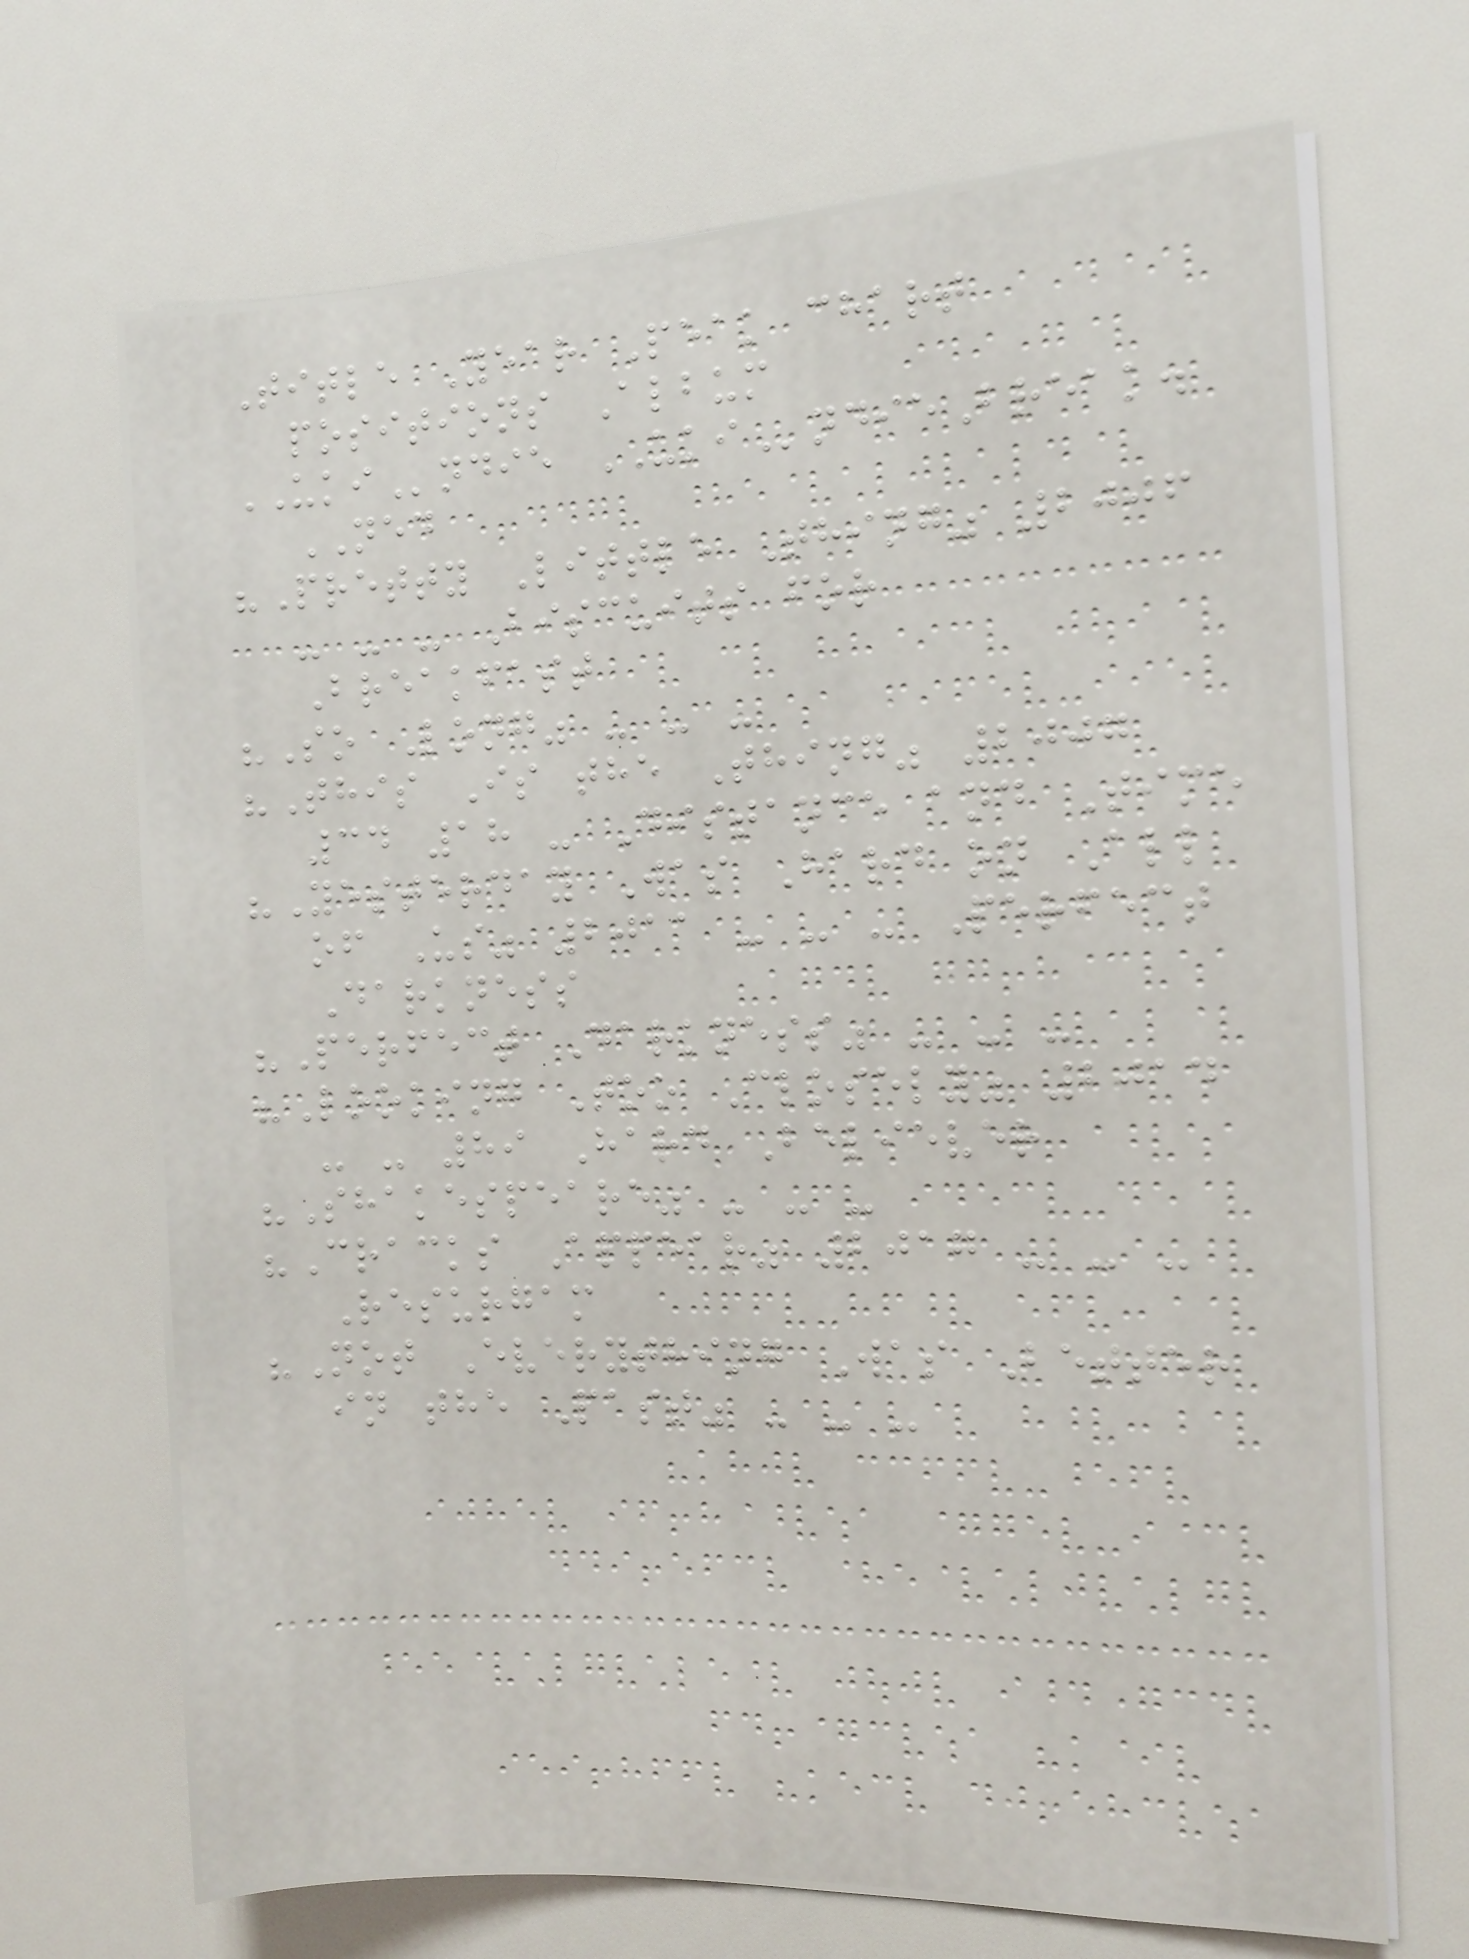Title Year Peak chart
positions Album
UKIndie UKIndieBreak.
NED
"Pretty Little Thing" 2006
- - - Biscuits for
Breakfast
"So Long" - - -
"This Is the Thing" 2007
34 18 - Distance and Time
"Yesterday Was Hard on All
of Us" 2011 - - - Perfect
Darkness
"Perfect Darkness" - - -
"Looking Too Closely" 2014
- - 89 Hard Believer
"Shakespeare" - - -
"Cracks Appear" 2017 - - -
Resurgam
"Not Everything Was Better
in the Past" - - -
